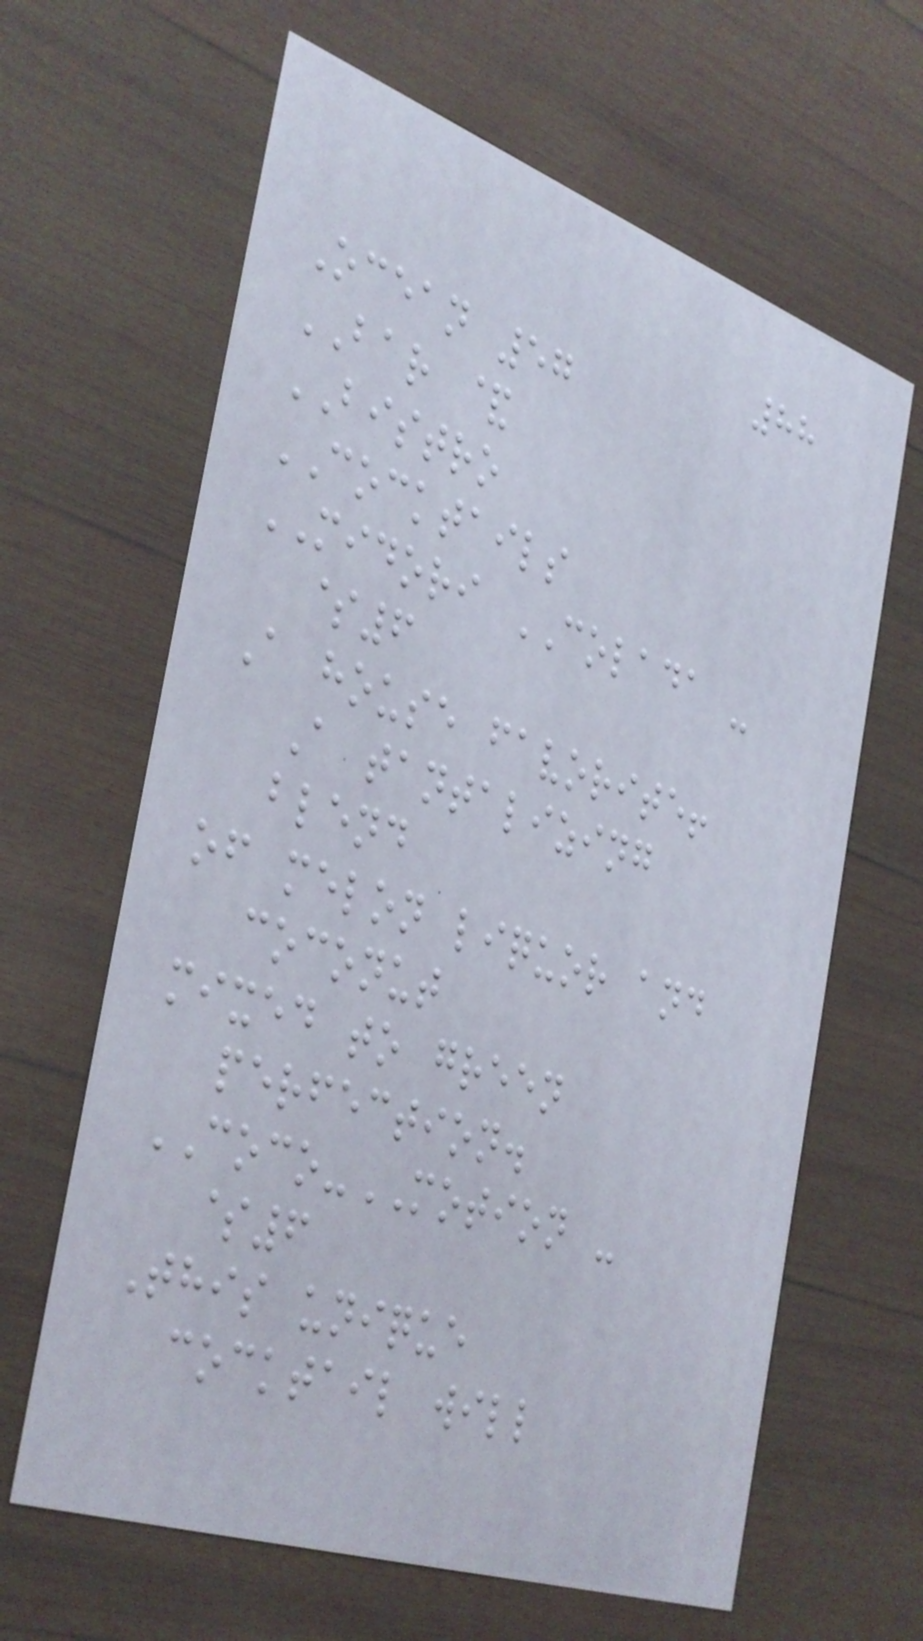88
Ocean 57
BAR &
BISTRO
COCKTAILS
MIDORI COLADA -
$6
A house favorite!
A tantalizing
blend
of melon liquor and
coconut
mixed to green
perfection.
COCO-MOTION -
$6
This unique
cocktail will
